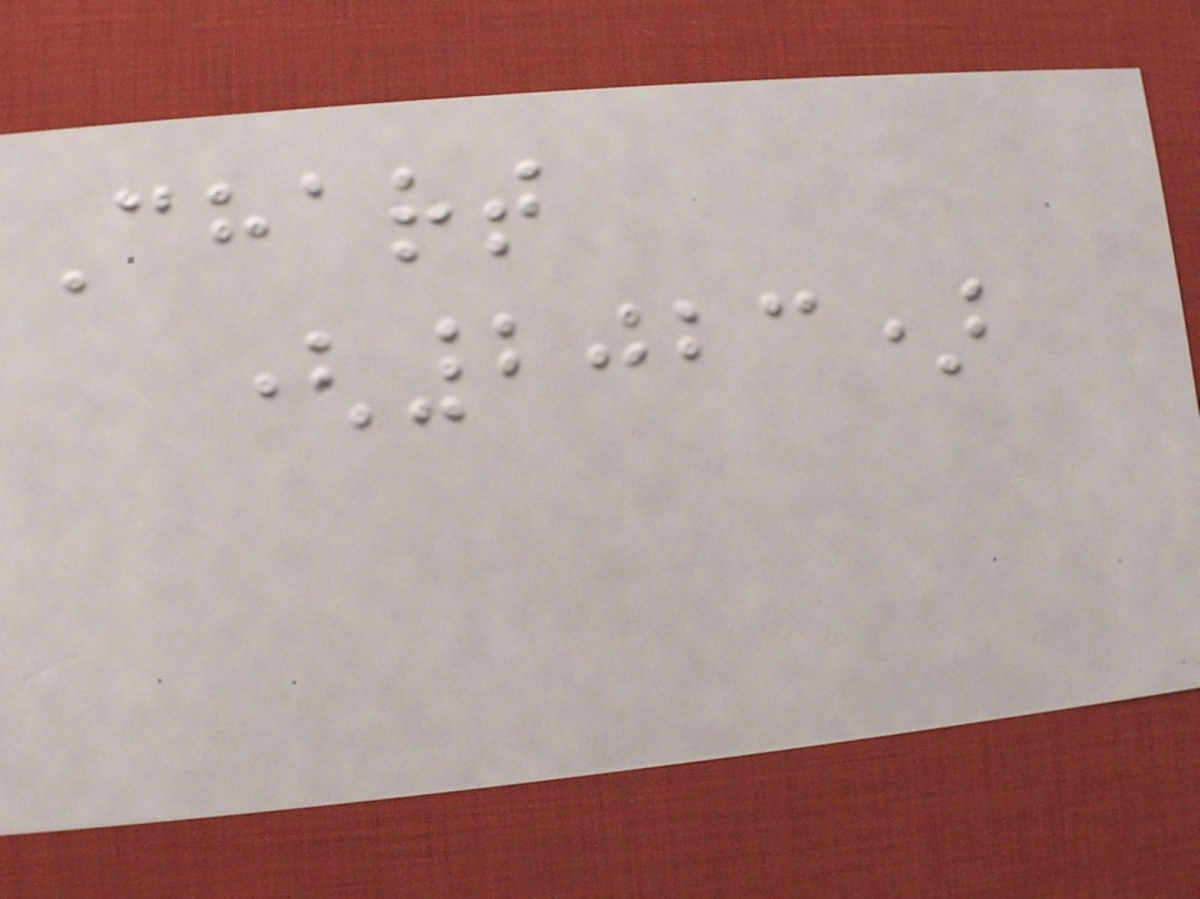Chart
(2023)
